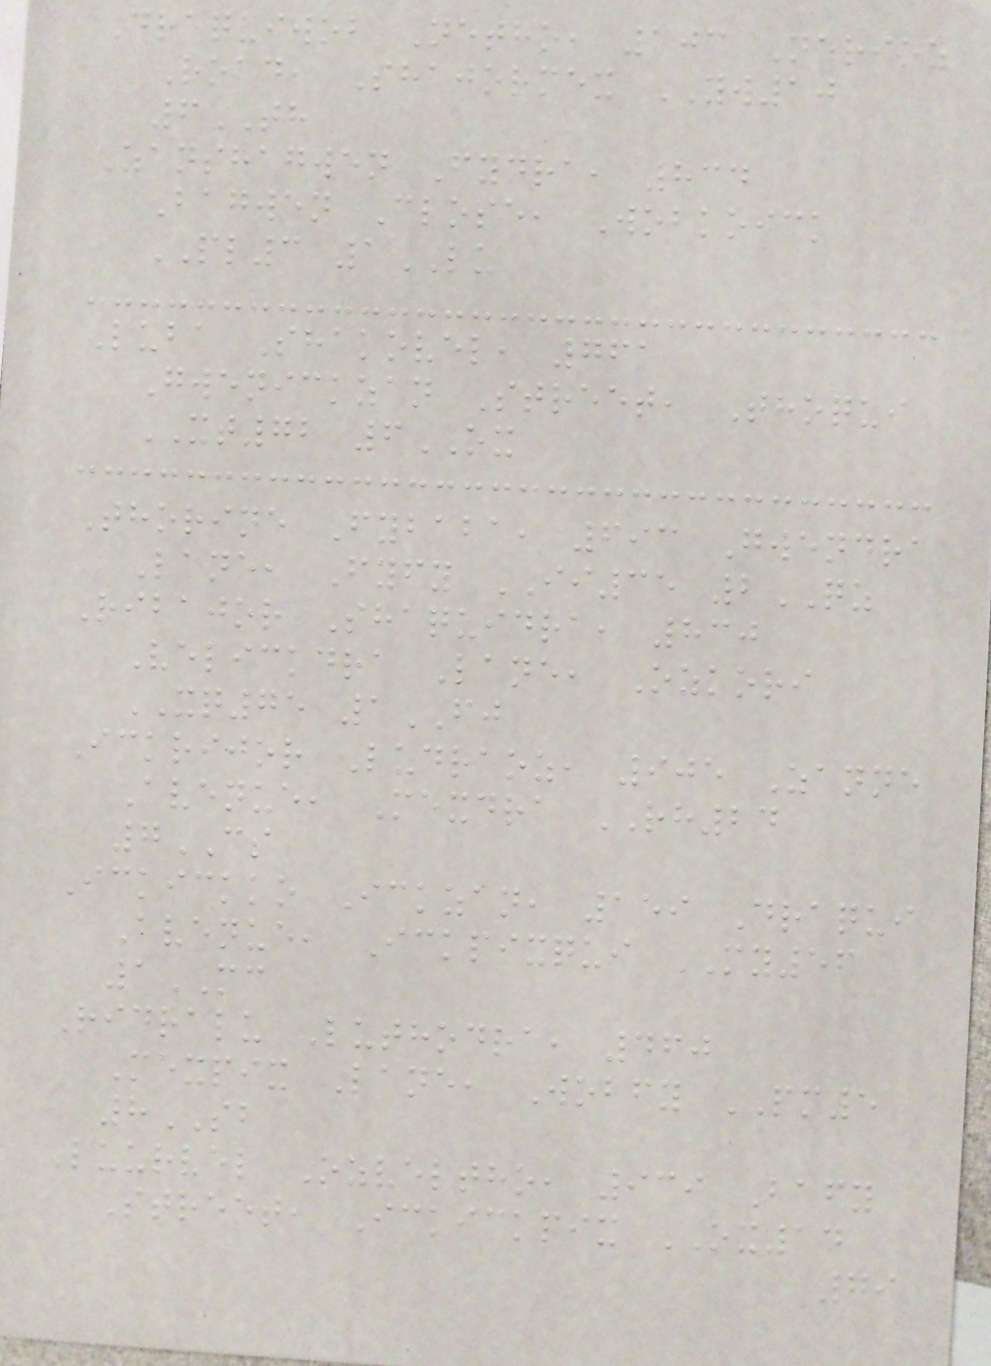Draquiwob Netho, 103 Nerioz
Road, Shajormex YW10
6TH
Zanshagwen Fydra, 834
Bagwen Close, Wobkoick
PL3 1LU
Luba Shakovel, 761
Gwenickzan Street, Thoqui
XT72 6OX
Thorine Fybaba, 693 Gwendra
Lane, Fyfy II35 2QZ
Ribajor Shaquidra, 830
Velickdra Lane, Ozkori
XQ75 1FJ
Ickrijor Ludraoz, 905 Zanne
Avenue, Mexdra RH24
7CS
Ickickko Ickzan, 159 Draqui
Avenue, Ickpixqui MY56
1MC
Ridralu Luthodra, 460
Mexpix Lane, Wobfy PM5
8SB
Luurvel Ozveltho, 939 Bafy
Street, Ickickpix OX14
79
